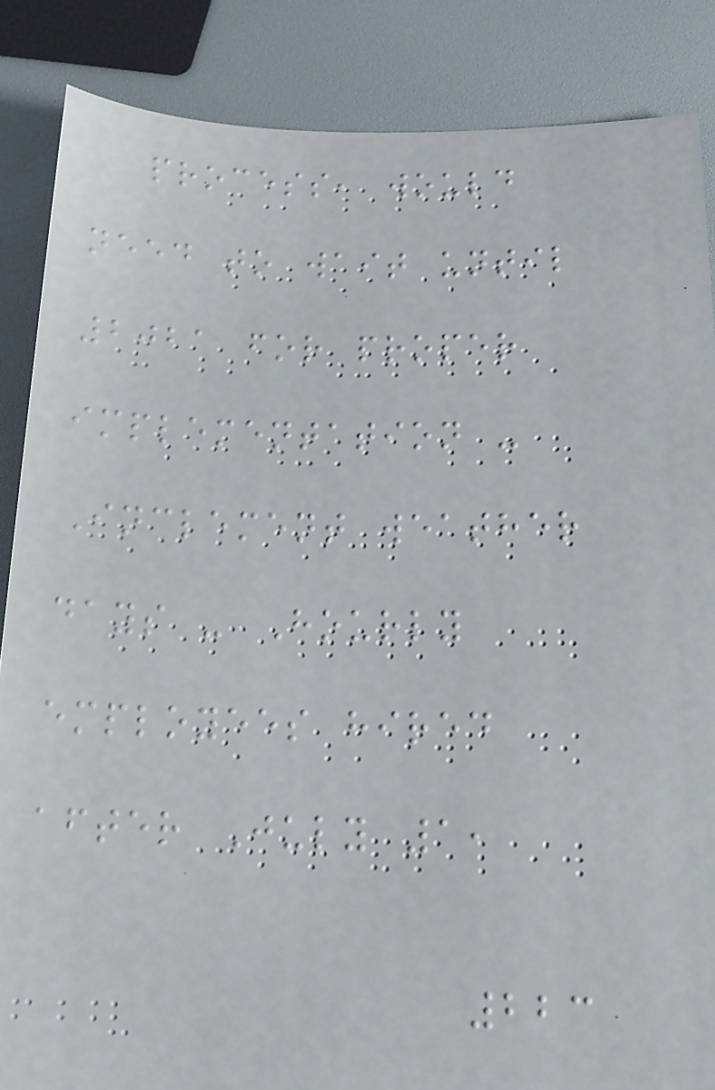process, would
need to wait until
2021 for proper
implementation -
Inclement weather
days - Hourly
employees hired
after July 1,
223
